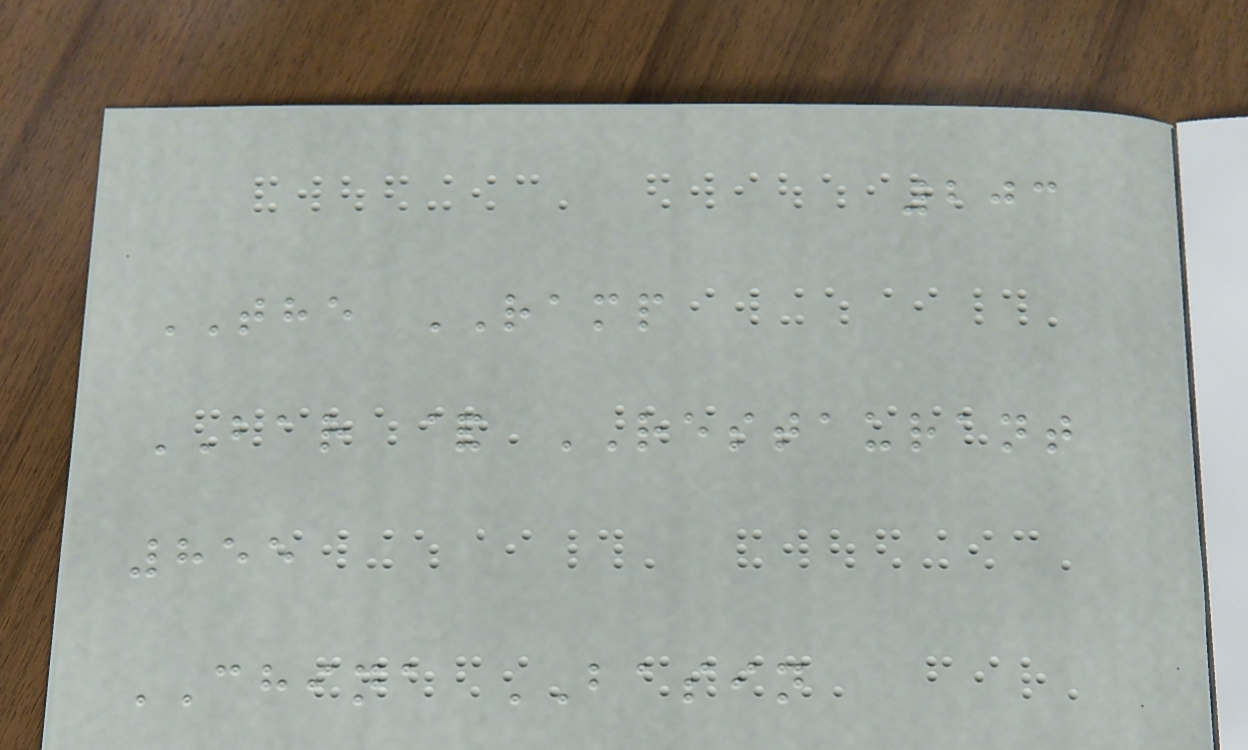203
THE RAMP
BAR & RESTAURANT
855
CHINA BASIN
